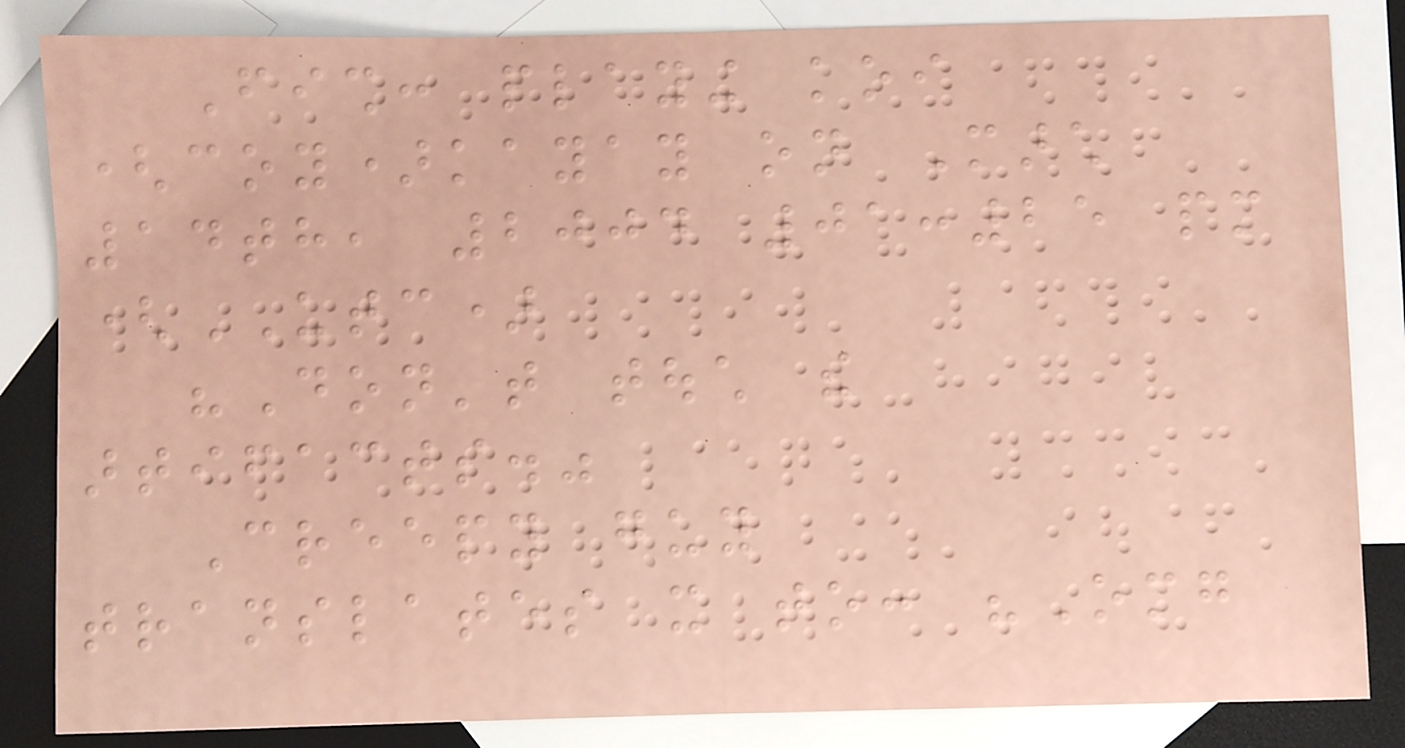Fish: playing koi
(coy)kayay on March
14th, 2004 01:25 pm
(UTC)
"Don't touch the
artifacts."
Creepy guy
translates it to: "Omg
